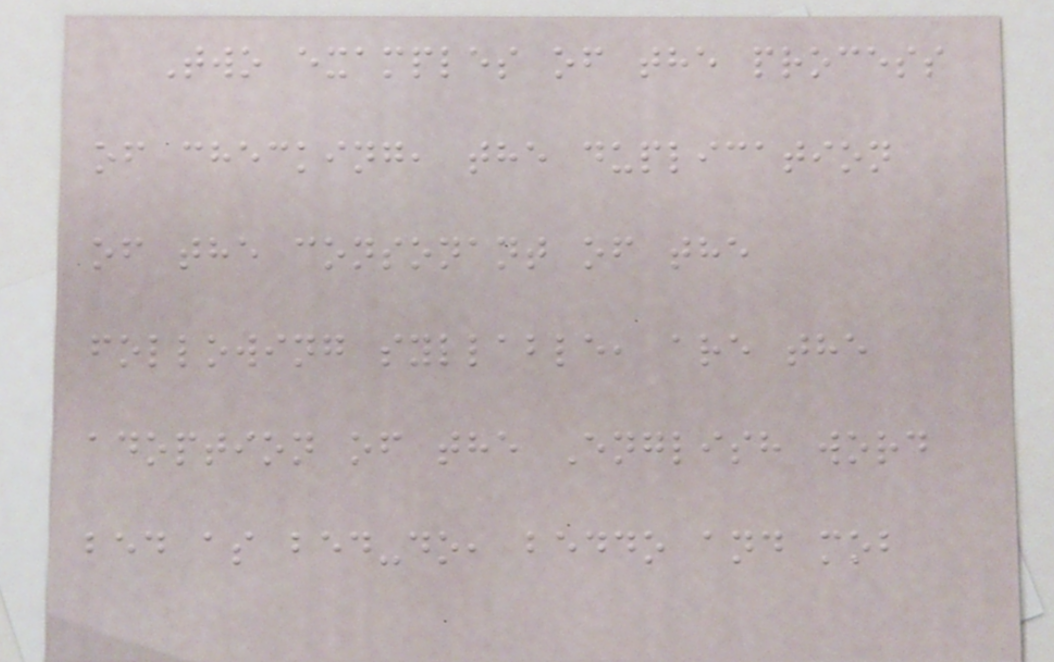Two examples of the process
of checking, the duplication
of the consonant of the
following syllable, are the
adoption of the English word
bed as bed-do, beddo and mob
